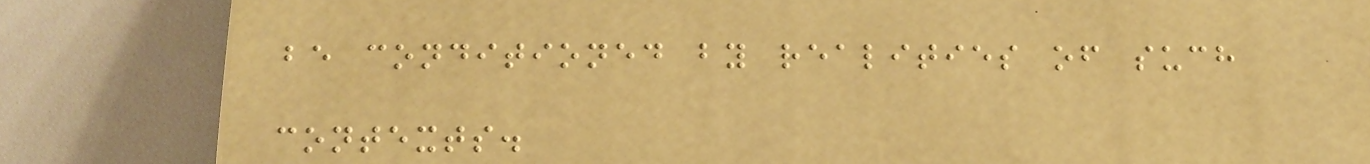be conditioned by realities of such
contexts.
